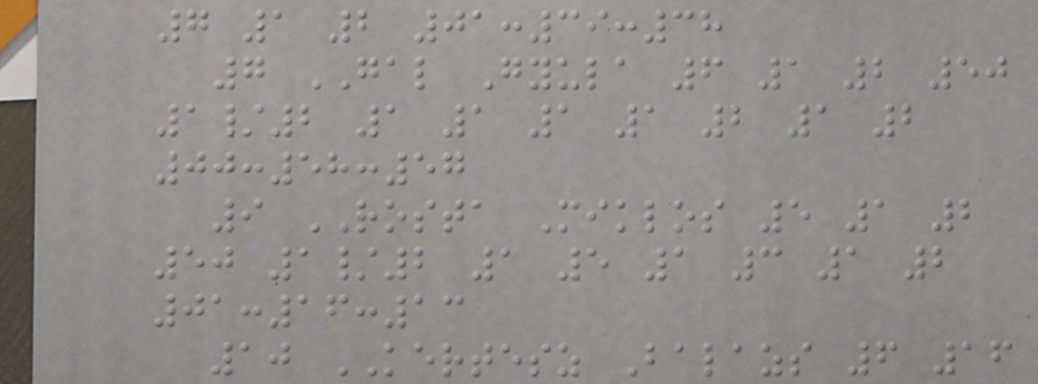7 1 2 01:39:38
7 GAL Gyula 6 1 2 50
1/2 1 1 1 1 2 1 2
00:58:57
9 ROSTA Miklos 5 1 2
50 1/2 1 5 1 3 1 2
01:16:13
10 KERTESZ Balazs 6 16
